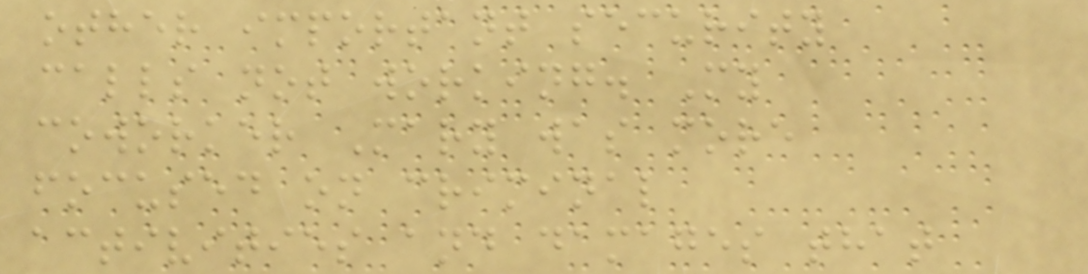other important security
calls not working. My
coworker Mary was more
focused on criminal
activities and damages that
